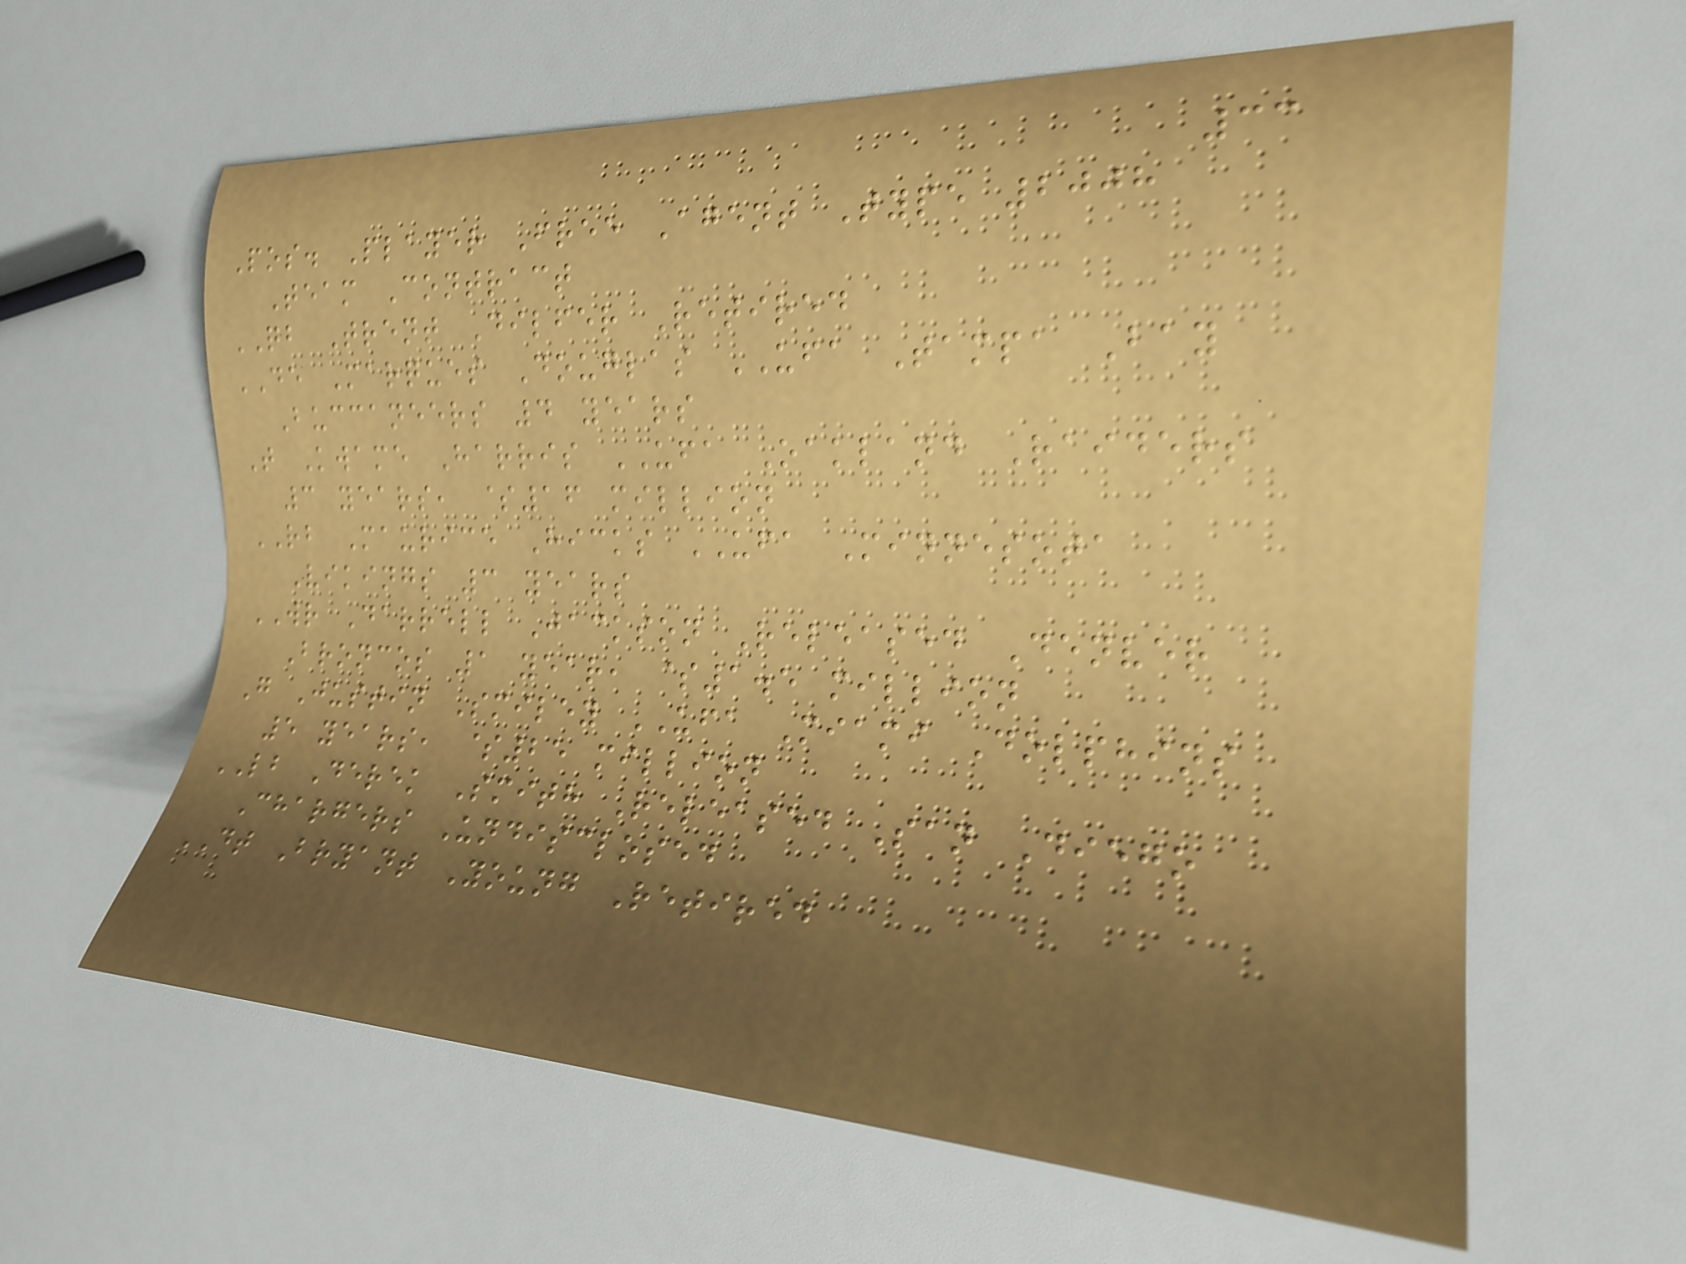33
Pos. Player Free Agent Type 2008
Team Contract
QB Trent Dilfer Retired
DE Marques Douglas UFA Tampa Bay
Buccaneers 4 years
T Kwame Harris UFA Oakland Raiders
3 years, $16 million
RB Maurice Hicks UFA Minnesota
Vikings 3 years
WR Darrell Jackson Released Denver
Broncos 1 year, $1.5 million
G Justin Smiley UFA Miami Dolphins
5 years, $25 million
LB Derek Smith Released San Diego
Chargers Undisclosed
DT Bryant Young Retired
